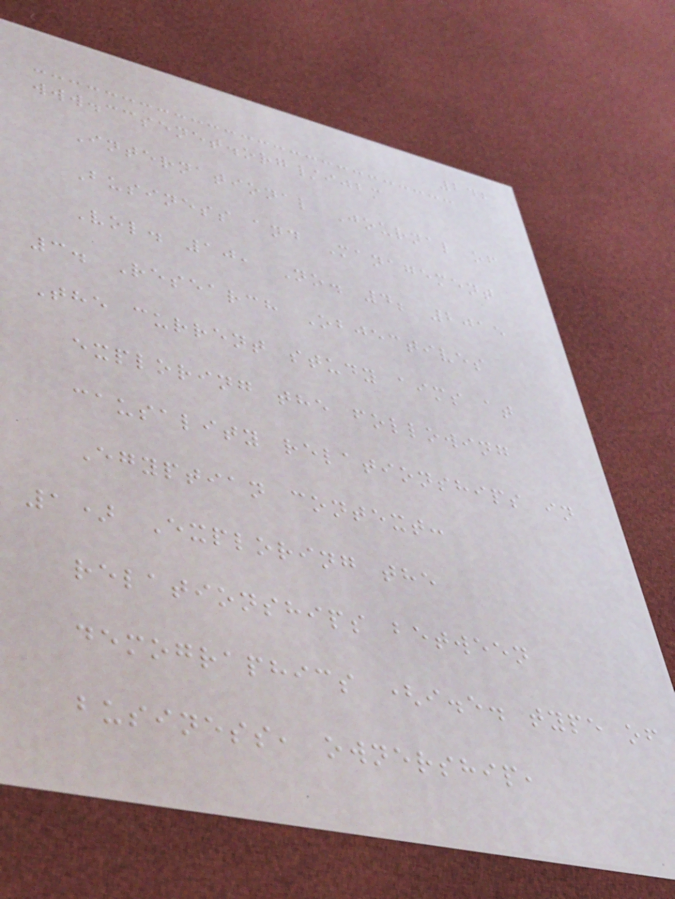242
www.ccsenet.org/ijbm
International Journal of
Business and Management
Vol. 10, No. 4; 2015
3. Research Objectives
The current study aims at
exploring the following
causality relationships in
Egyptian context:
1) Exploring the
relationships between
demographics (i.e. type of
business, ownership,
